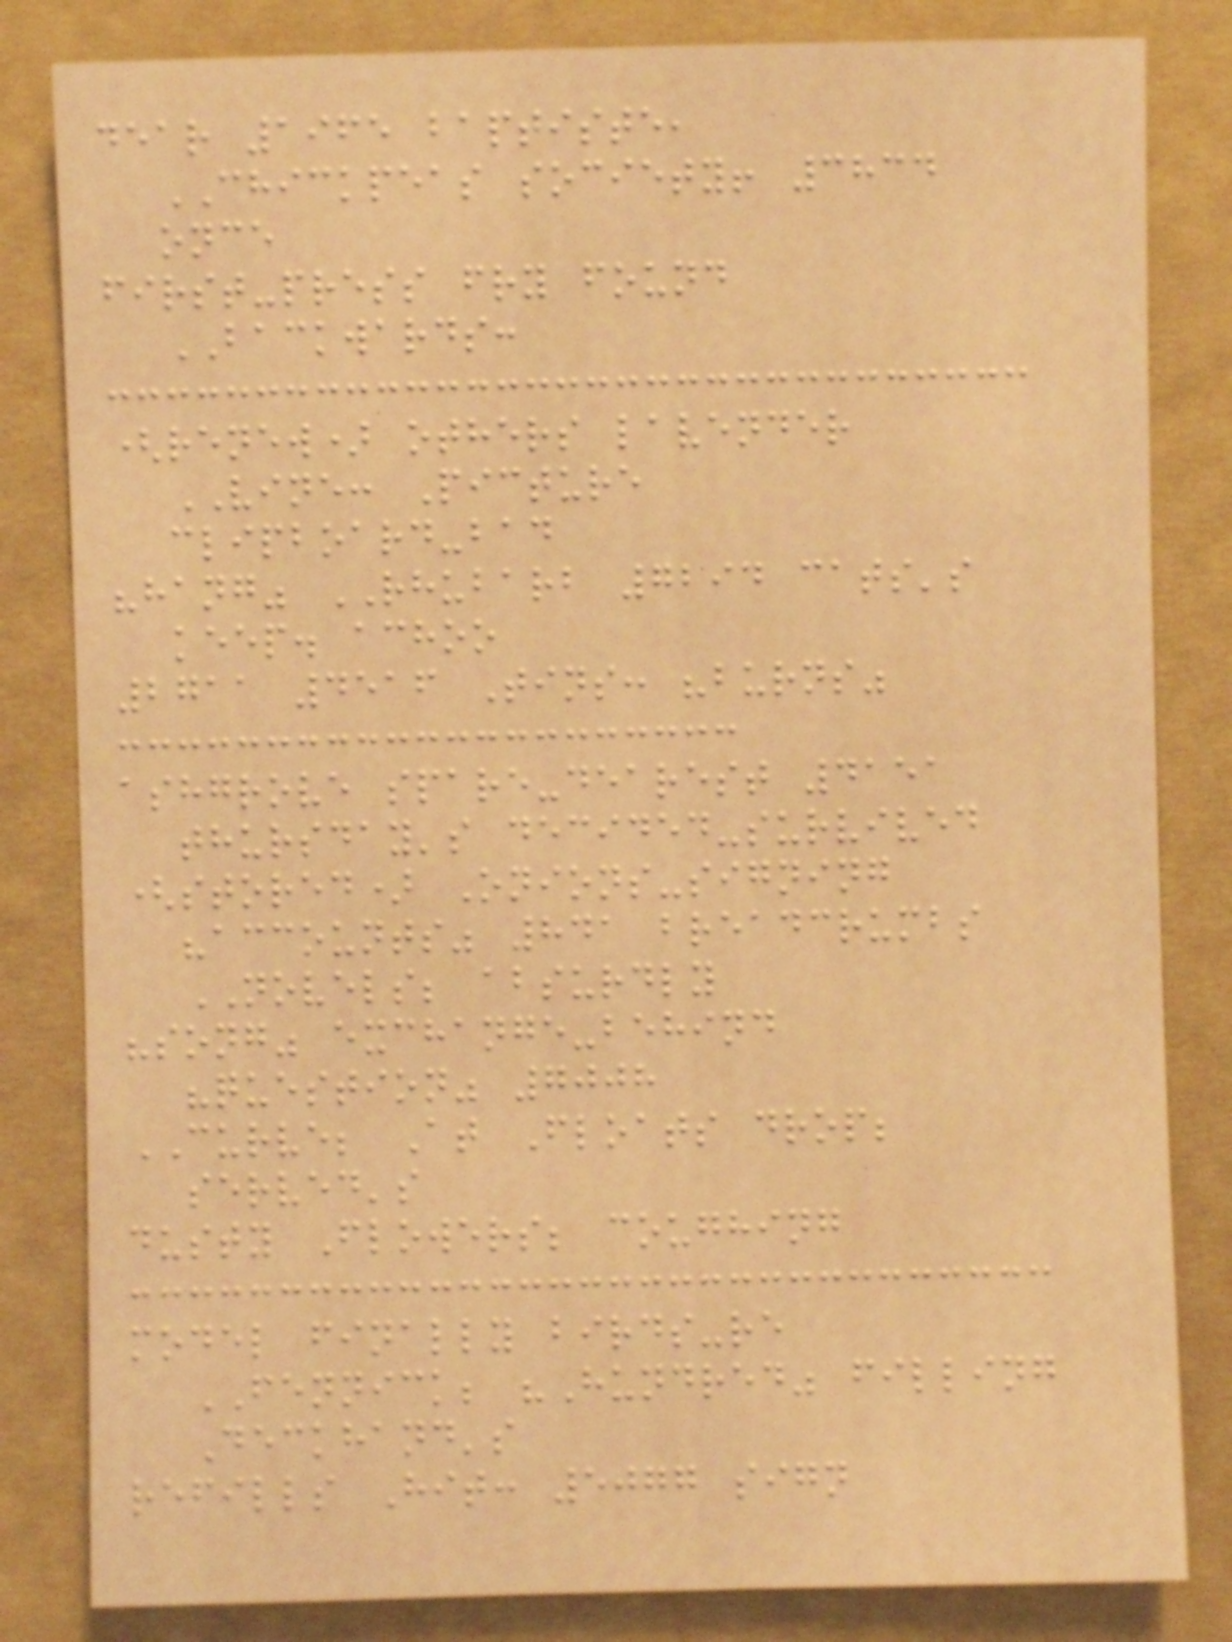dear 1965 baptiste,
CHICKPEAS society! 3834
once
first-press fry found
BACKWARDS:
(renew) others lavender
VINE: Picture
clipboard-bad
"hang" RHUBARB 7294 cats's
keep. achoo
2711 4516 Tins: "burns"
ashgrove spare-dearest 4151
thursday's decided-survived
(stored) Onions-signing
"accounts" 841 breadcrumbs
NOVELS; absurdly
"song" exchange-behind
"question" 7008
CURVE; At Floats drop;
served's
dusty Flowers; coughing
model finally birds-re
FENNICK; "Hundred" filling
Deckhand's
refills Hit: 5077 sign
